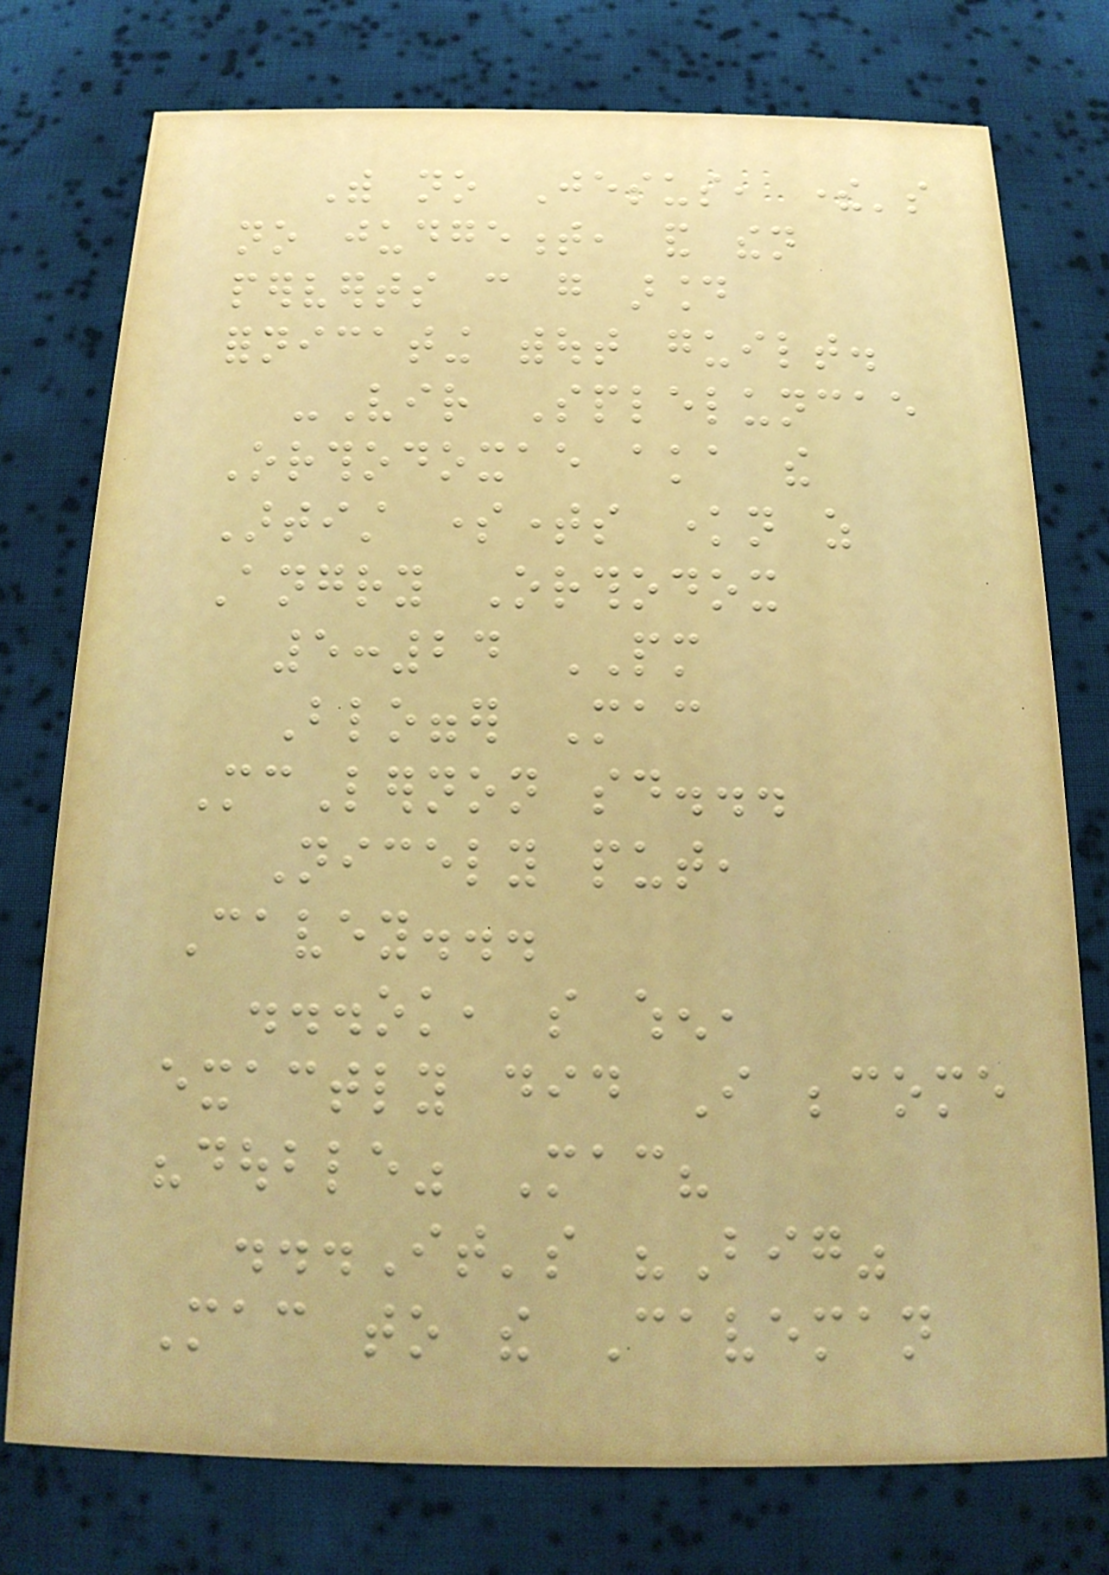With no Jesus, there's
no judgement, and then
perverts can go around
fornicating without guilt.
-Vir Spleluncae
Orthodoxae aka the
Artist sometimes known as
Angry Orthodox
5:24 PM
Blogger Mac
McLernon said...
Nicely put,
Cavey...
...ok, so when,
exactly did I become
"double" Mac?
...It's "Big"
Mac to the Caveman
